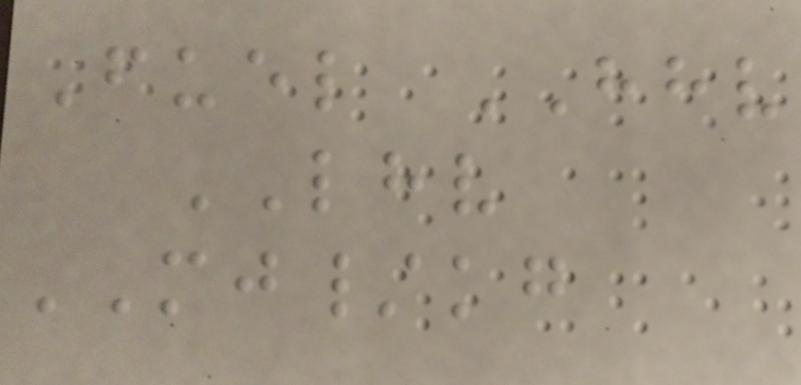Fuel HHV
LHV
MJ/kg
